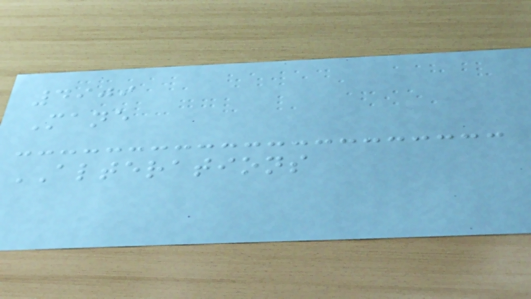4909
Mane
ALTERATIONS
